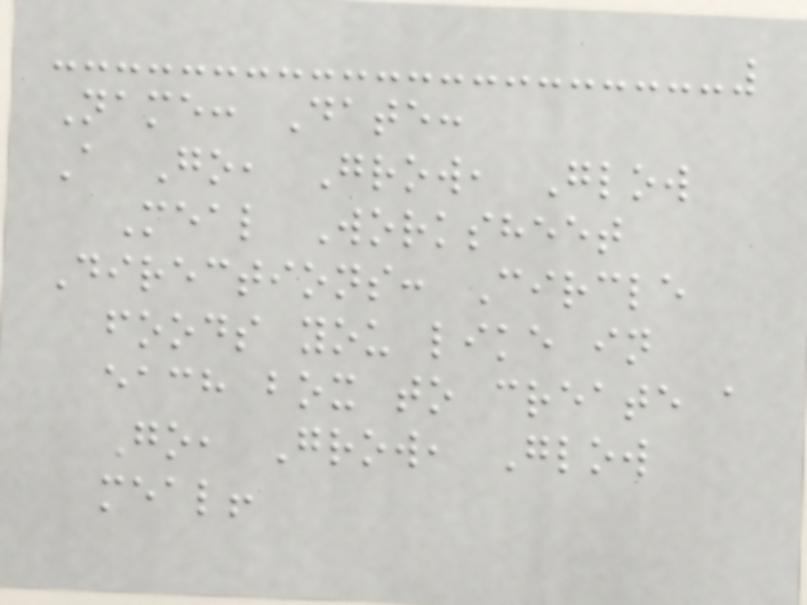Name: Date:
A Go, Grow, Glow
Meal Worksheet
Directions: Circle
foods you like in
each box to create a
Go, Grow, Glow
meal!
